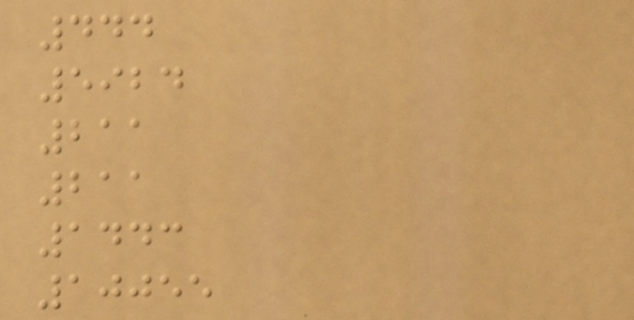444
5924
211
211
1443
10055
